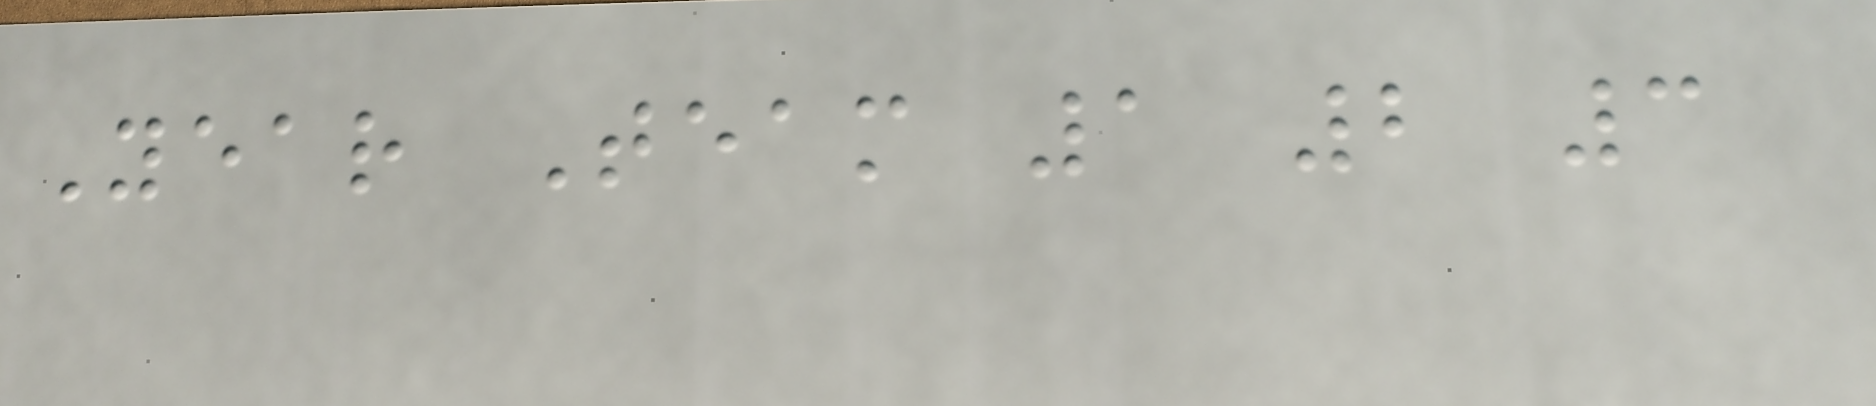Year Team 1 2 3
